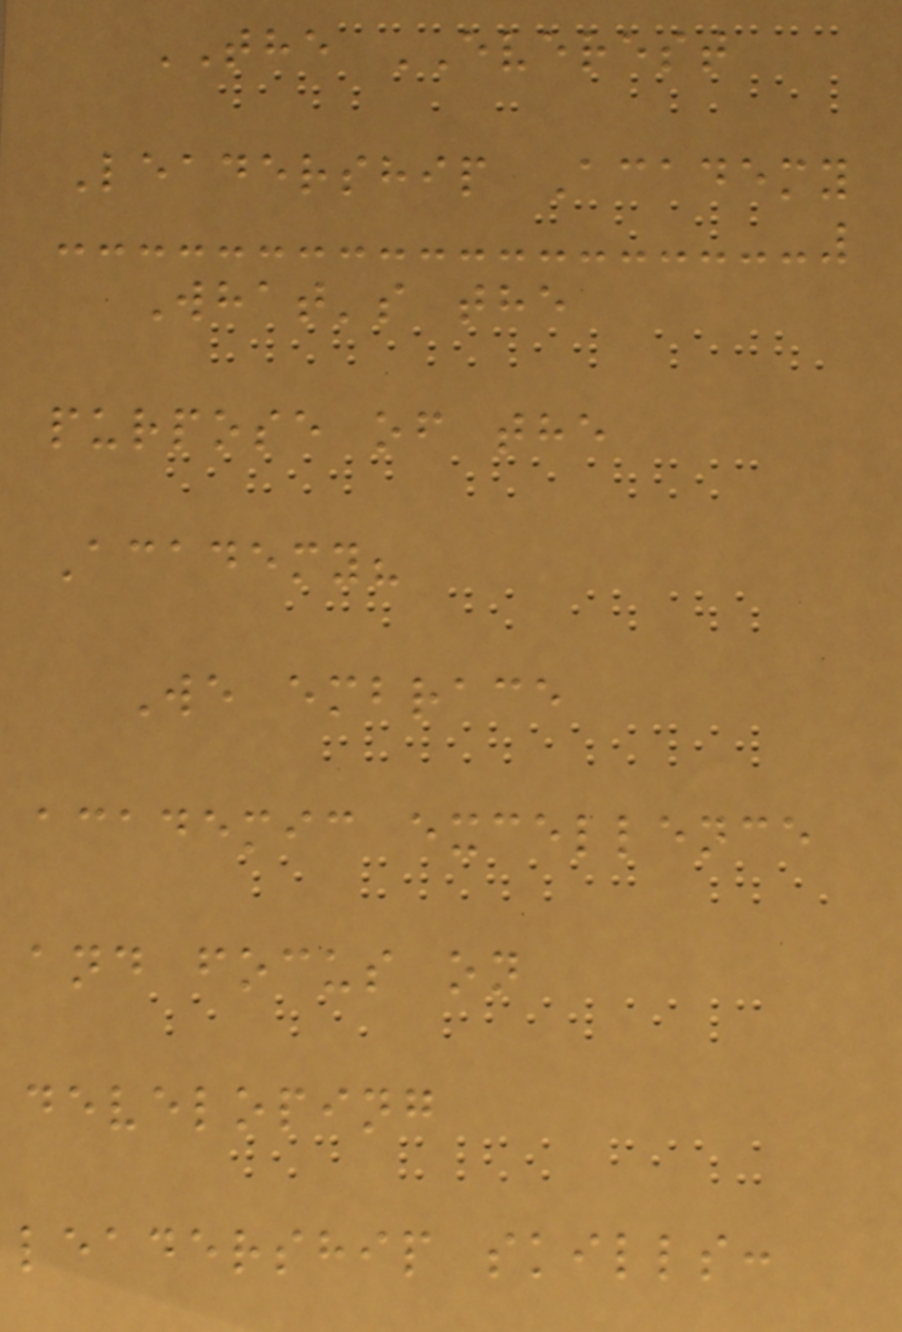THE EVEREST
Leadership Academy
What's the
purpose of the
Academy?
We embrace
academic excellence
and focus on
developing
leadership skills:
